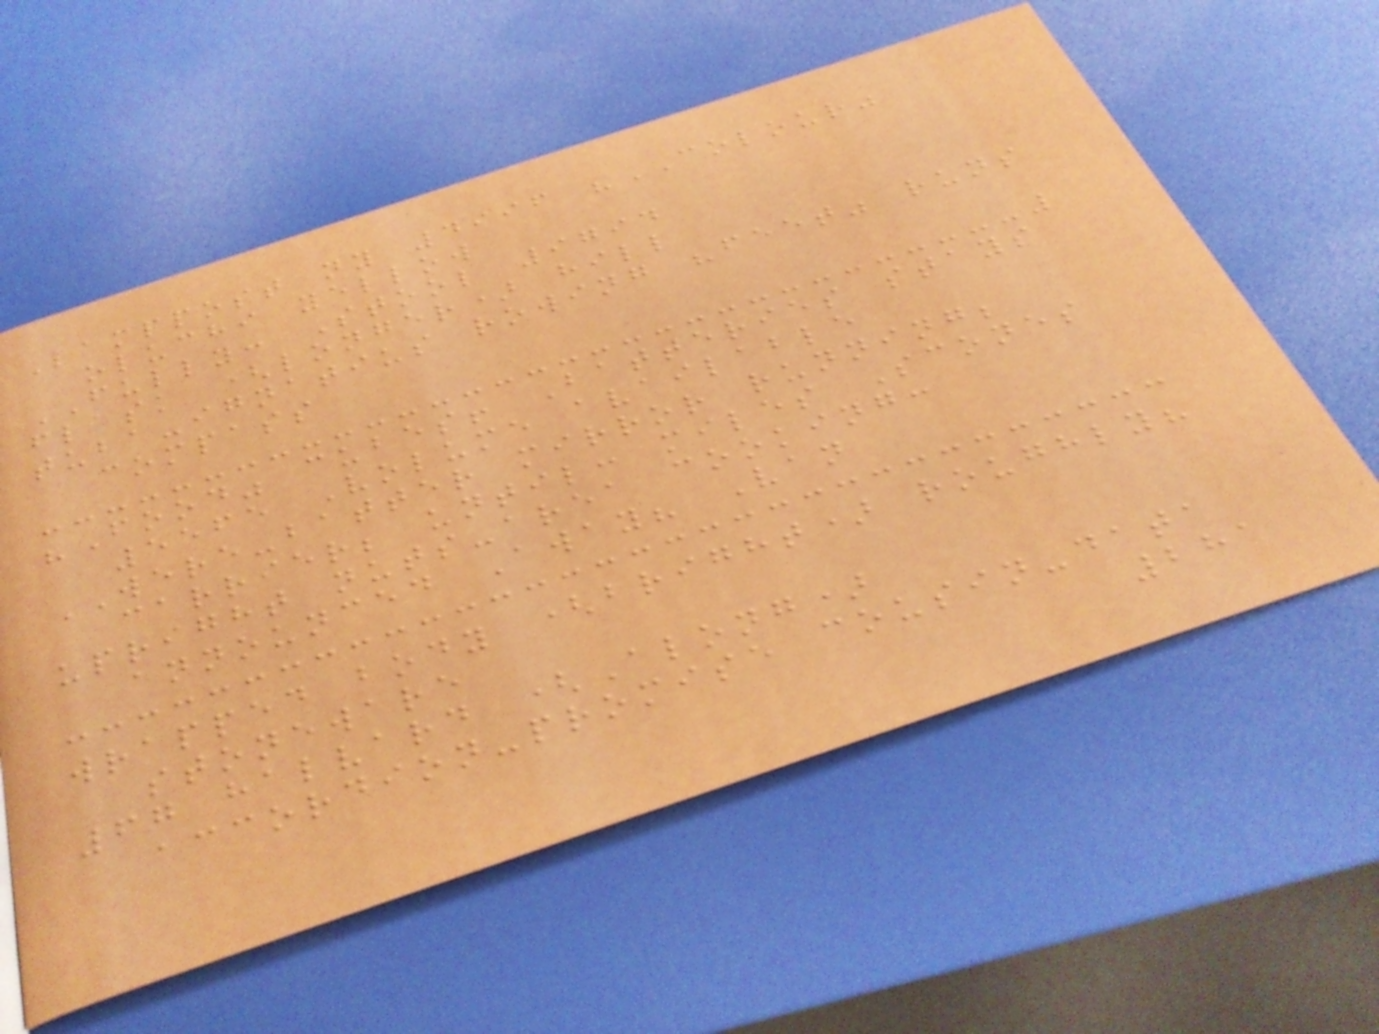Lamppost ny 4996 "COLOUR"
oluchi yellow
FULLY: Stool 9794
flask (longer) hill
tuba-ignatius rowing "feet" runs
compass
"Food" cubes! Batteries stays
5565 Volume available
WERE-batter mirror running;
carrier; until: miles Scones
upright nuts-area cooking:
announced Away? Van
wrapped body (bright) roughly?
stoneware
67 halvard (Along)
accordion-promise cousin-data
281
